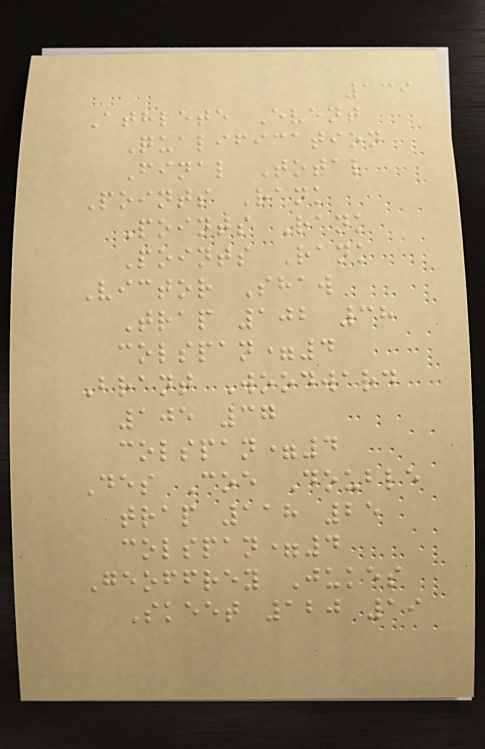139
Athlete Event
Qualification
Final Total
Points Rank
Points Rank
Points Rank
Victor Shaw
Trap 102 38
colspan=4
Brant Woodward
105 37
colspan=4
Des Coe Double
trap 118 25
colspan=4
Geoffrey Jukes
Skeet 120 19
